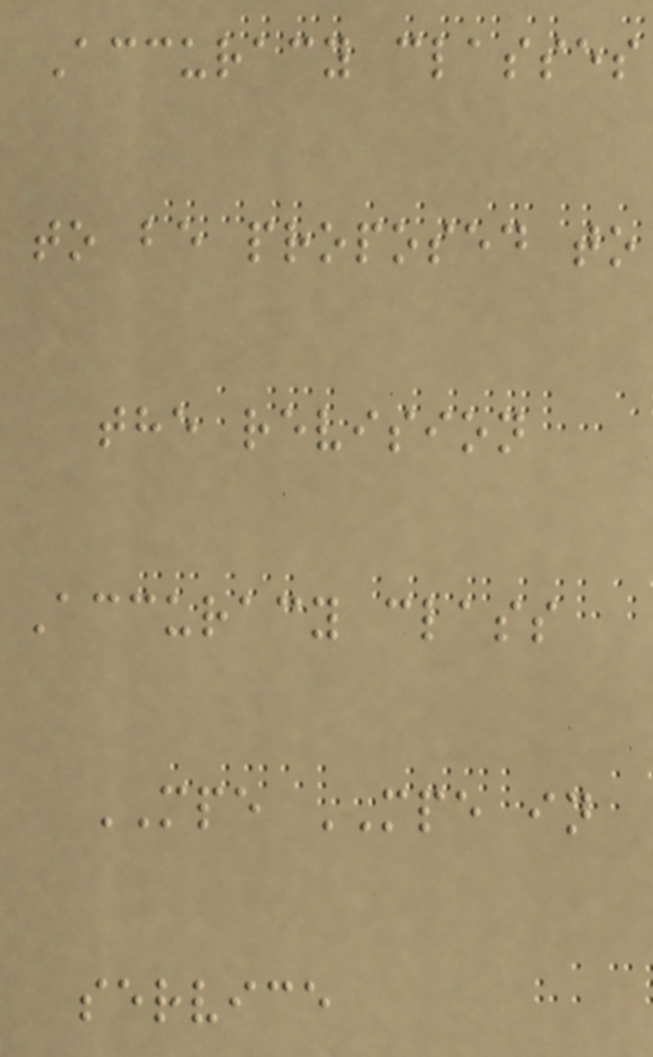Accuracy classes
to be proposed to
the revision
Accuracy class
MPE MPE in
service
